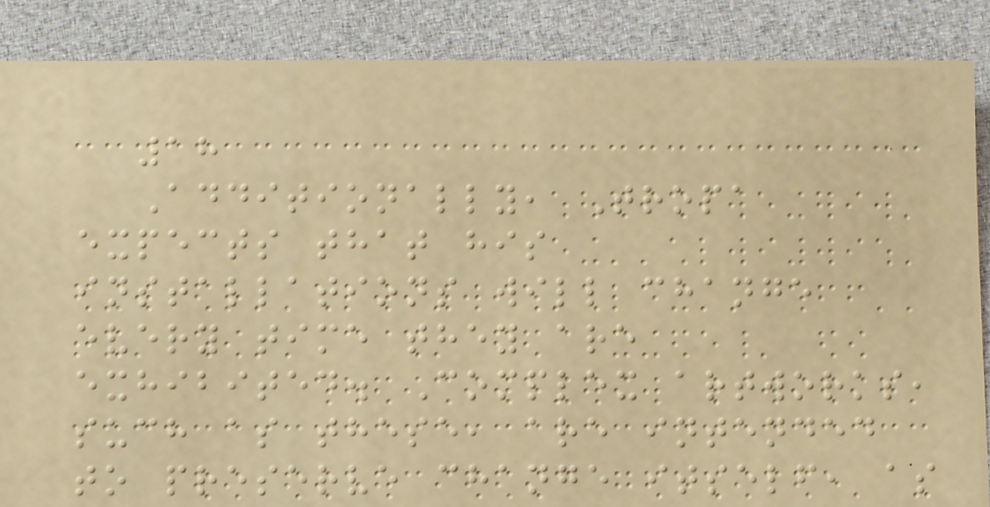18
Additionally, Tropa
expects that his
installations will change
every time they are
exhibited. Complex artworks,
such as these, are intended
to preserve change itself, as
